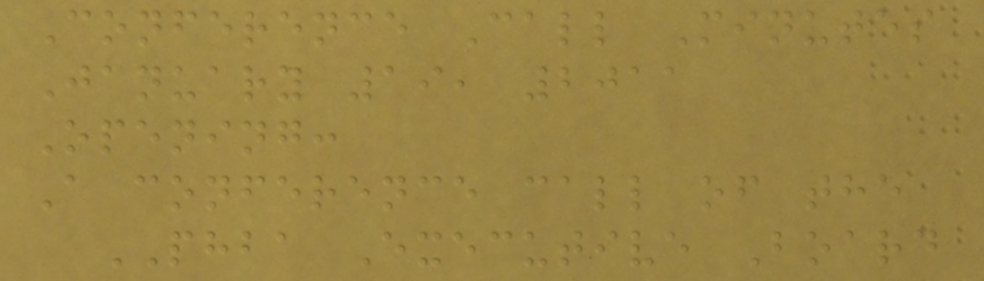Conference Call Minutes
January 19, 2011
Opening:
A conference call of the
PHBA Executive Board
